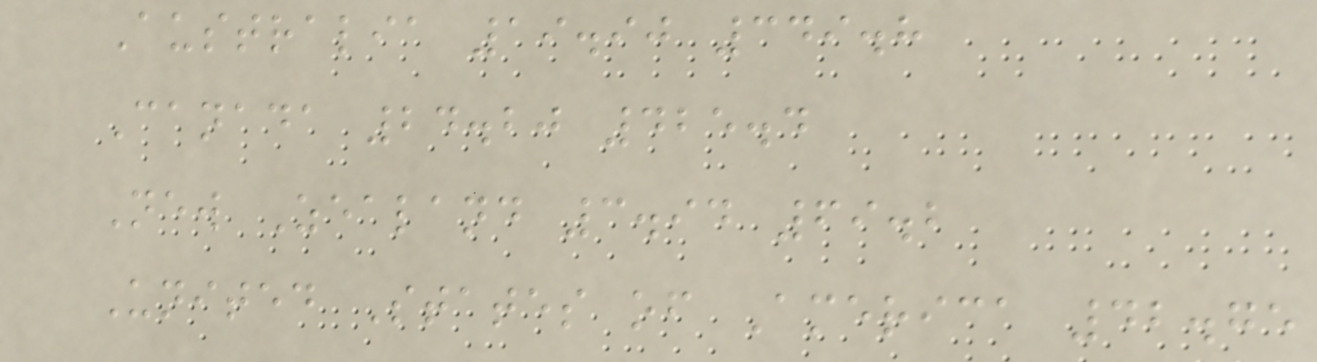Australia 19.90 349.8
Canada 24.20 425.4
New Zealand 3.94 69.2
United States of America 42.75
